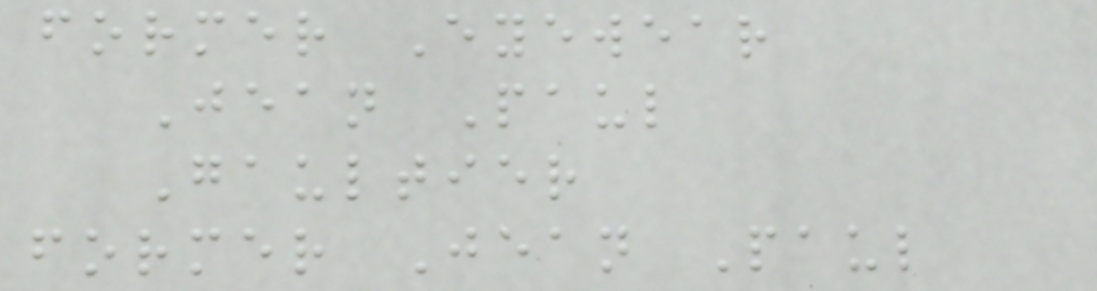former Eyewear
Jean Paul
Gaultier
former Jean Paul
